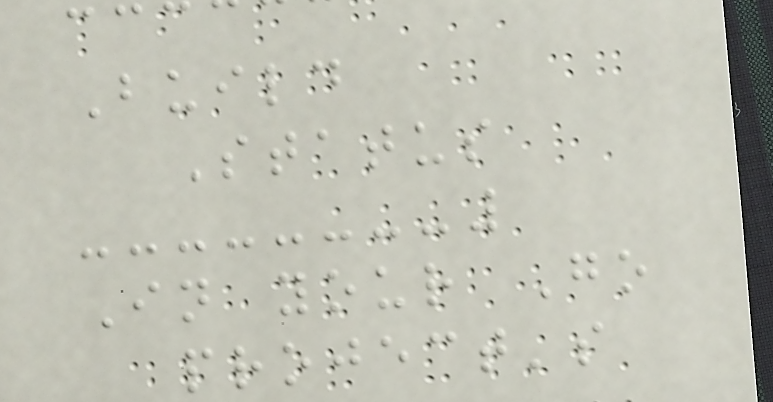Build
Status
In your Go
project's
